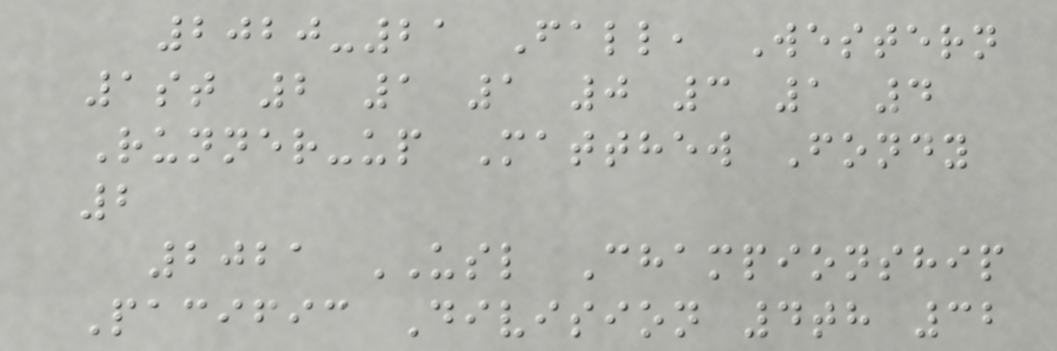2020-21 Fall, Western
1st 2 1 1 0 3 1 4
Runner-up Matthew Fondy
2
2021 USL Championship
Pacific Division 4th 32
